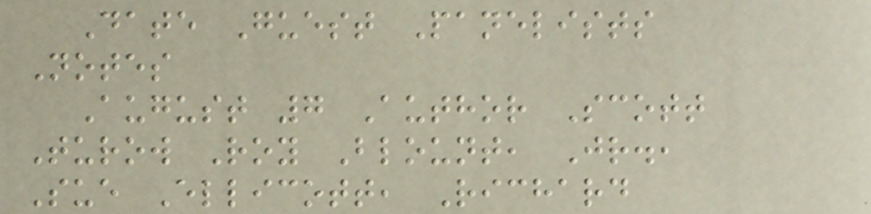Date Guest Panelists
Notes
August 7 Author Scott
Turow Roy Blount, Jr.,
Sue Ellicott, Richard
